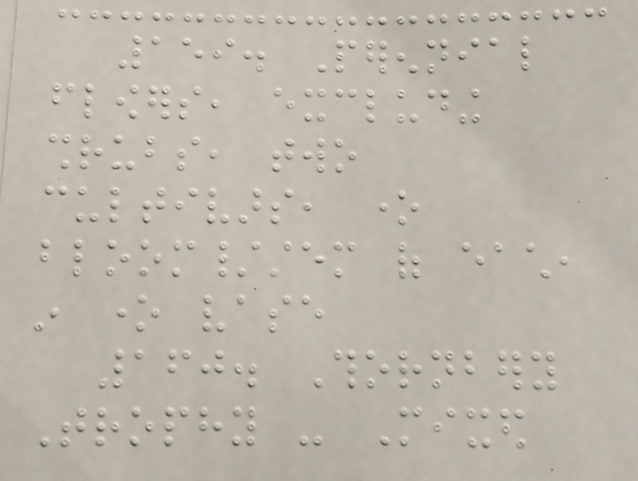159. Perennial
flowers, excluding
shrubs, two
cultivars, one
bloom/stem of each,
in one vase
160. Thornbery
Trophy - Mixed
